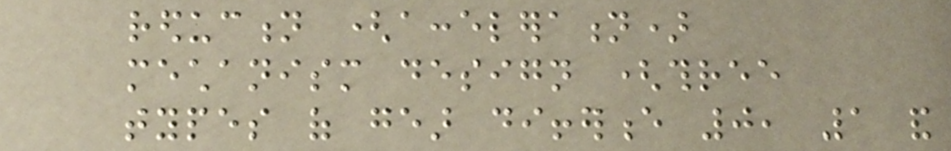reduction (acceleration)
mechanism design (three
types of gear difference 0, 1 and
